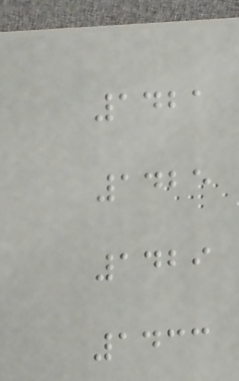1421
1425
1429
1433
